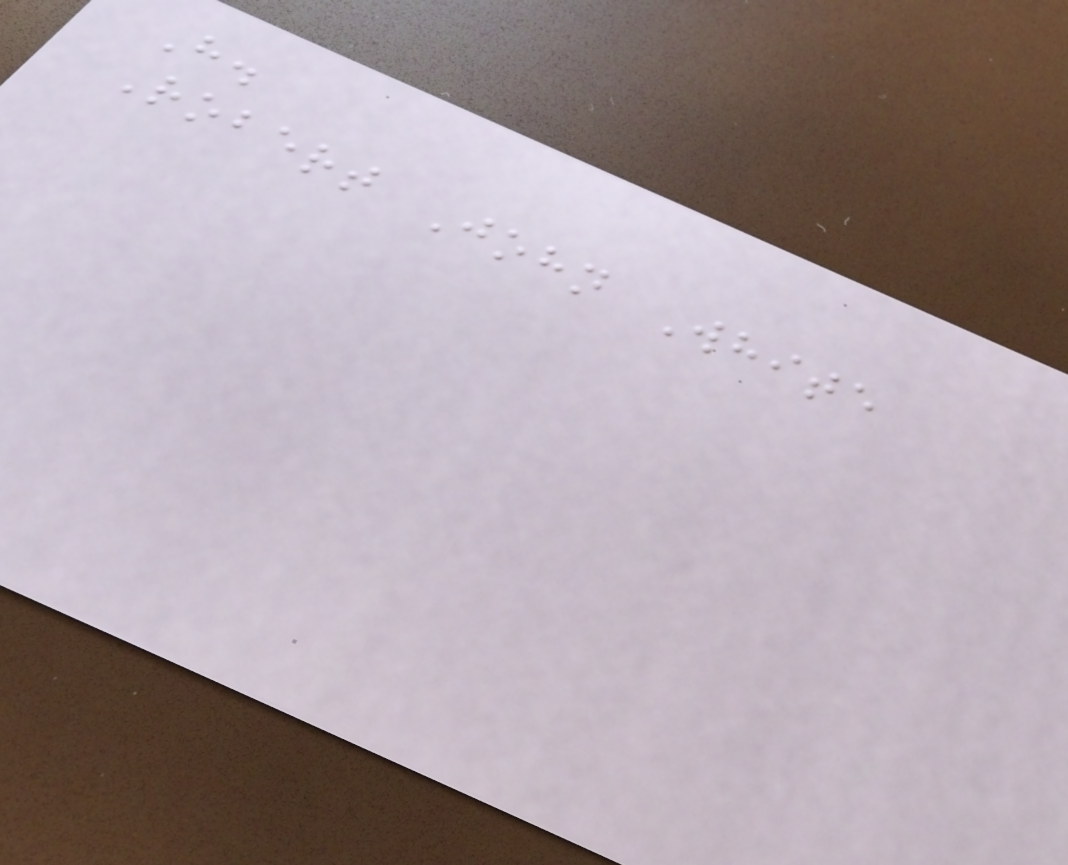H.
Robert John White
